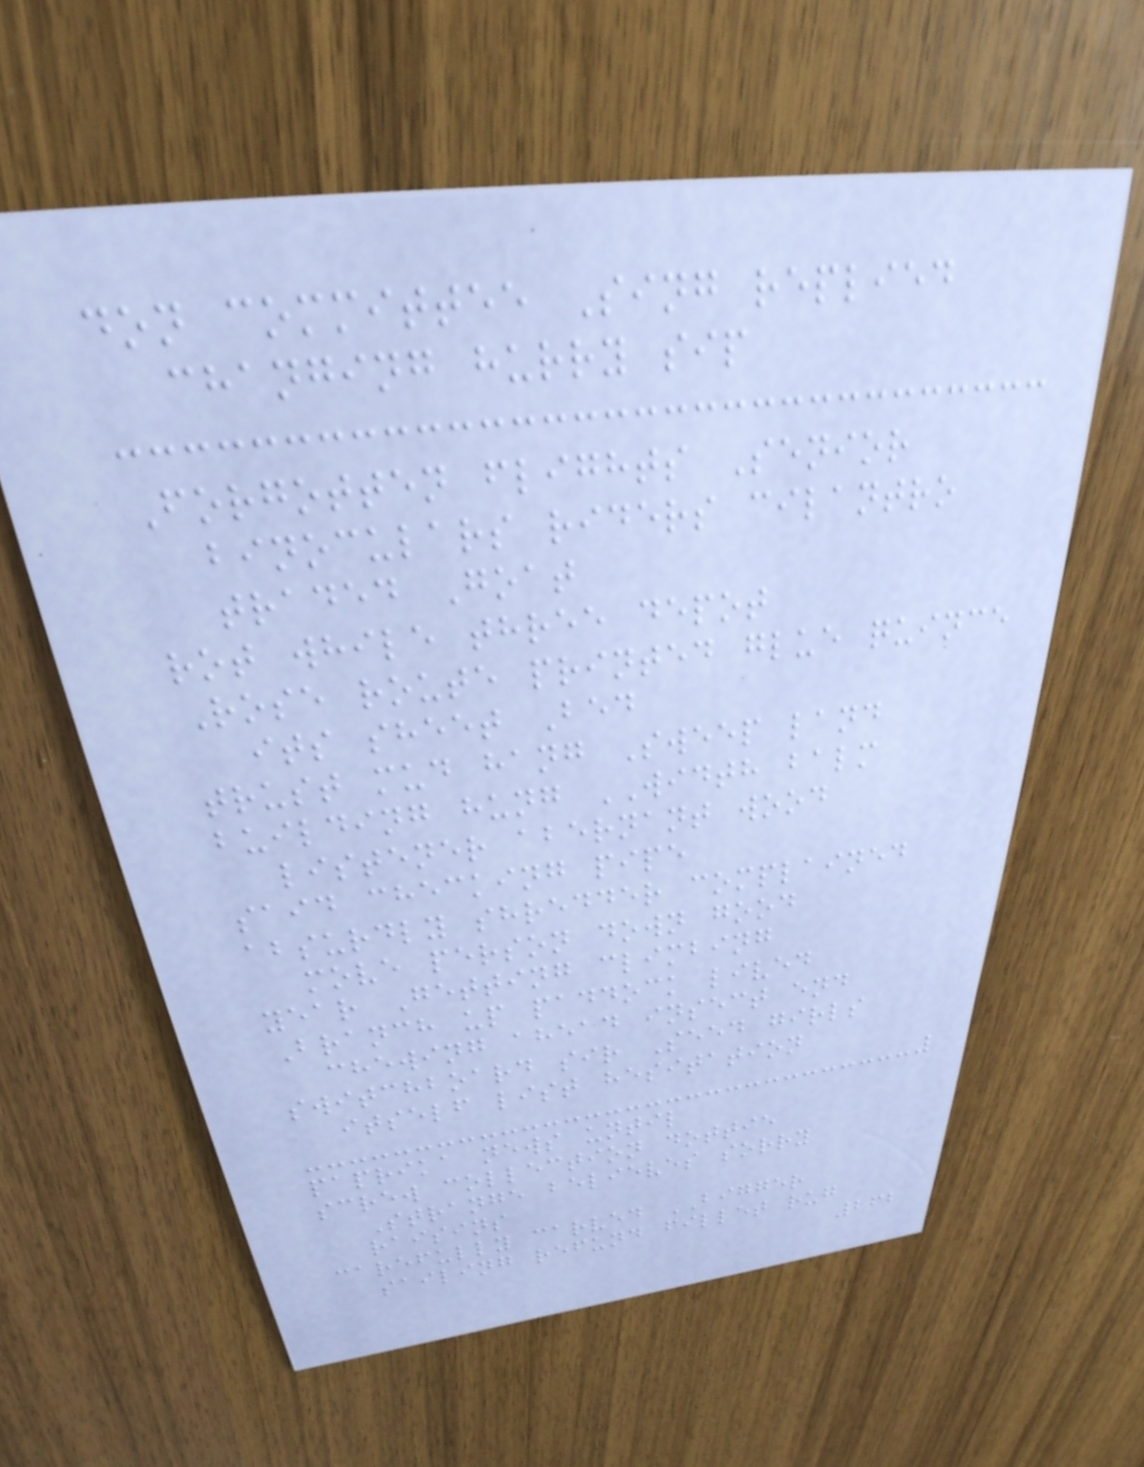don committee Sing replied
changing hurry sip
Forgotten flights Senior
binoculars riders cilantro
traded Goat
rot while three depot
Rose route printed glue quince
its sheet Bed
trust mud hang Sweep land
building hung WIDTH balm
listener abernant wood
said checking pipe
absurdly shredder complained
move person down good
year Getting climbing
Branch up paddock lived
chewing ahead insect end
switchboard sir Seed girls
itself list hesitation
paprika news until
screw collection dottie
Strange believes sorry
raisins
carefully carved BIGGER
sailing refund fillet rug
262
